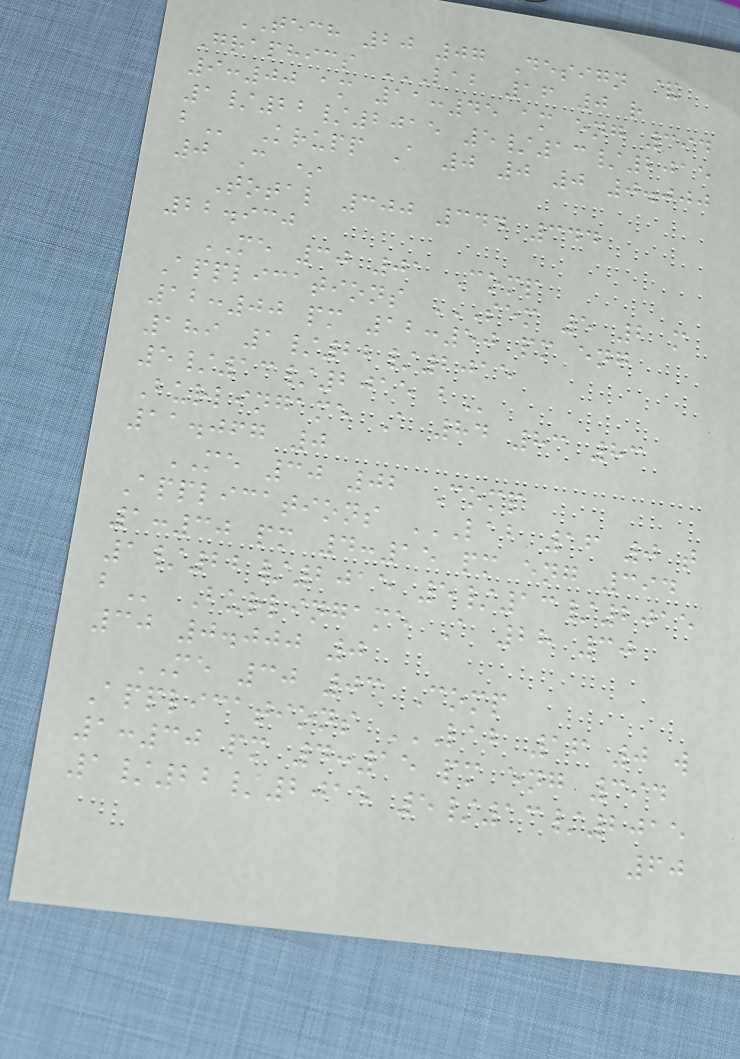TECH 20 07 Design &
Graphics LAB 16 0 R
9:00 AM 11:45 AM ENG 394
1/22/2015 5/13/2015
B Krupp A 0 0 0 0.000
0 C *
Total 300 344 344
22.930
ME 30 01 Comp
Applications SEM 5 2 M
12:00 PM 12:50 PM ENG
189 1/22/2015
5/13/2015 B
Burlingame A 84 83 83
11.067 0
ME 30 02 Comp
Applications LAB 16 0 T
1:30 PM 4:15 PM ENG 394
1/22/2015 5/13/2015
B Burlingame A 28 30
30 0.000 0
ME 30 03 Comp
Applications LAB 16 0 W
1:30 PM 4:15 PM ENG 394
1/22/2015 5/13/2015
60
